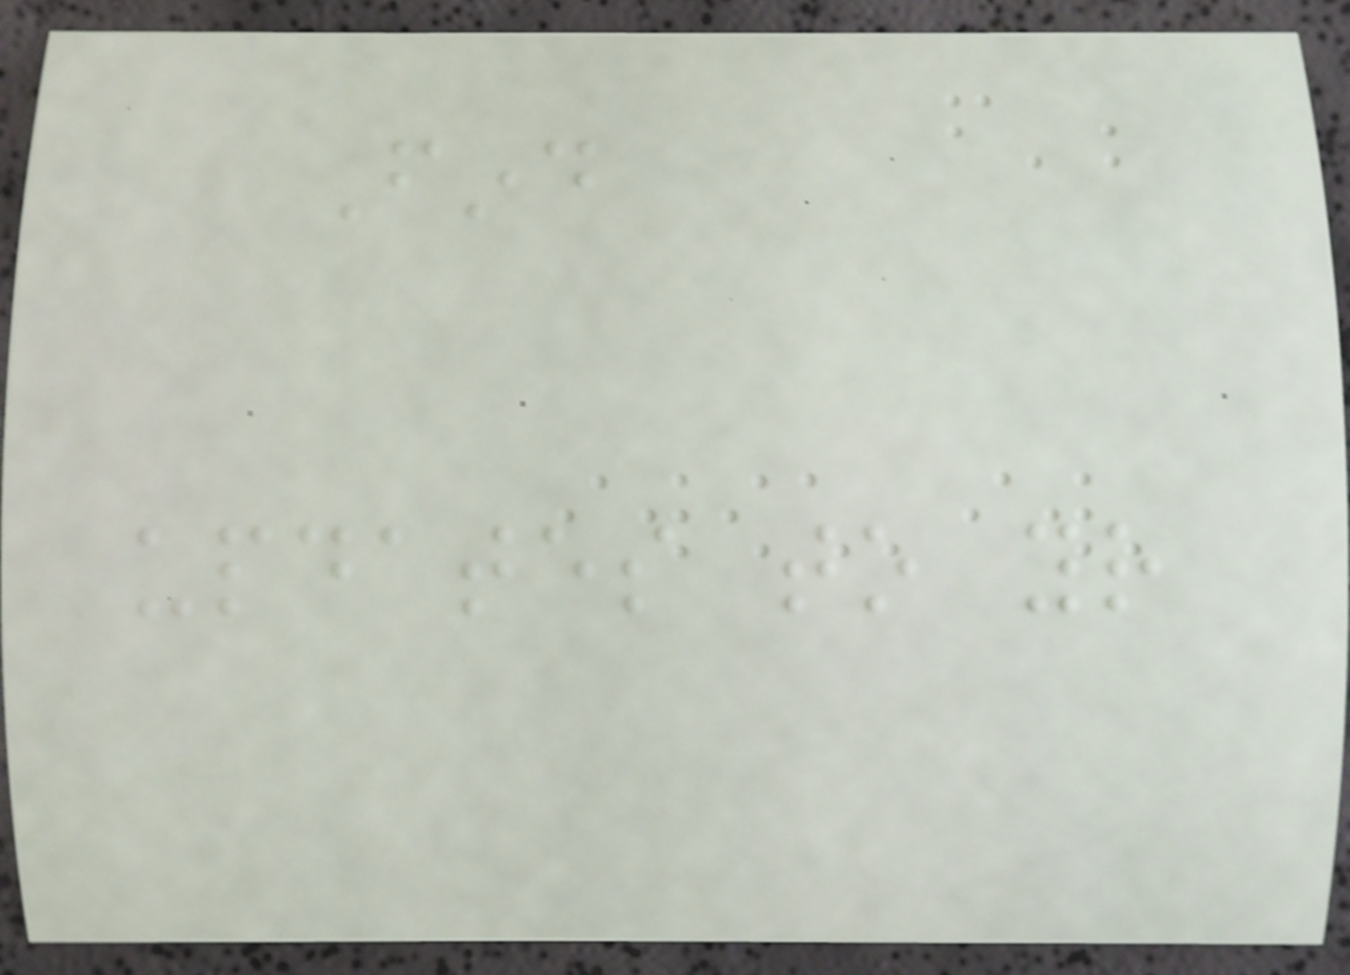Find
updates to your
